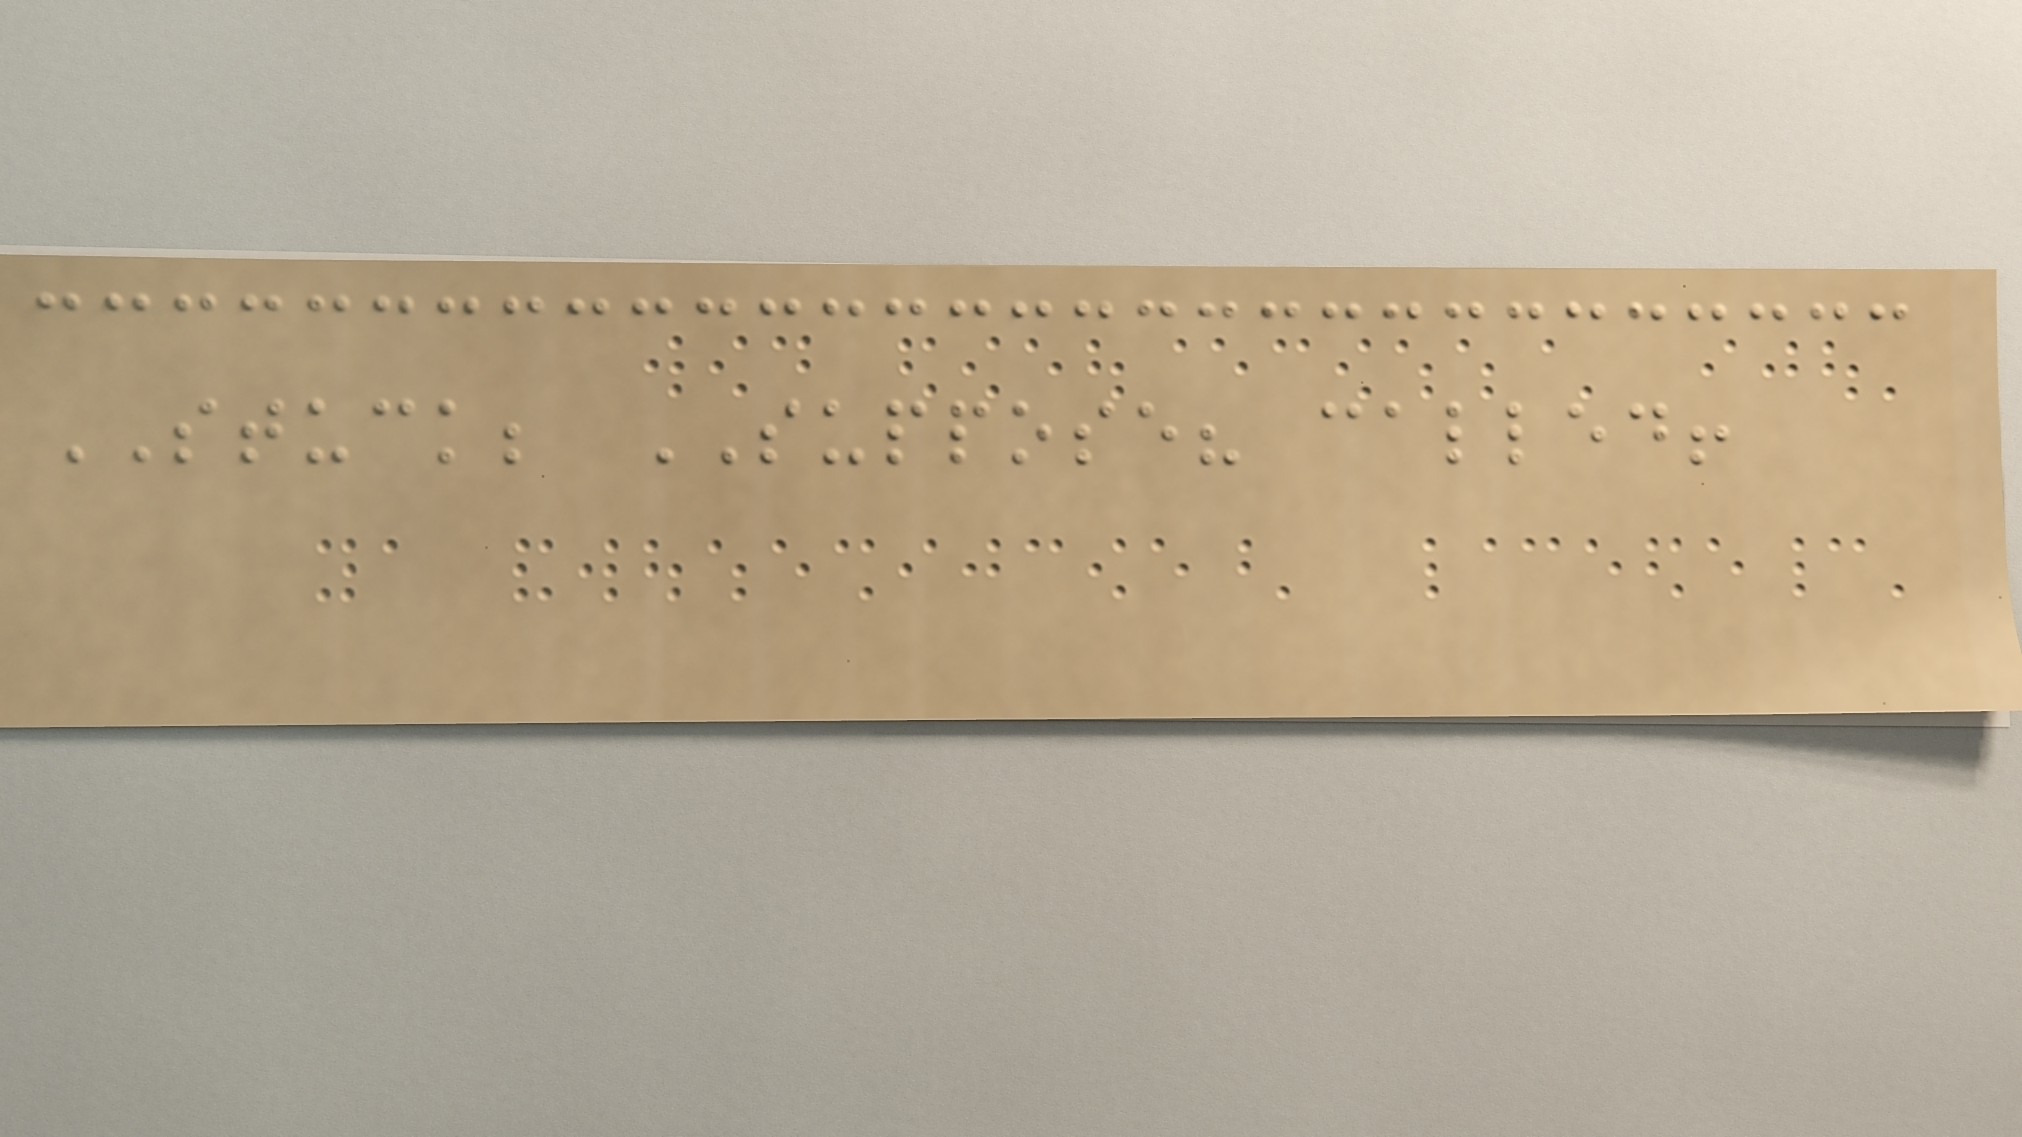STUCK; SUPPOSE? called!
